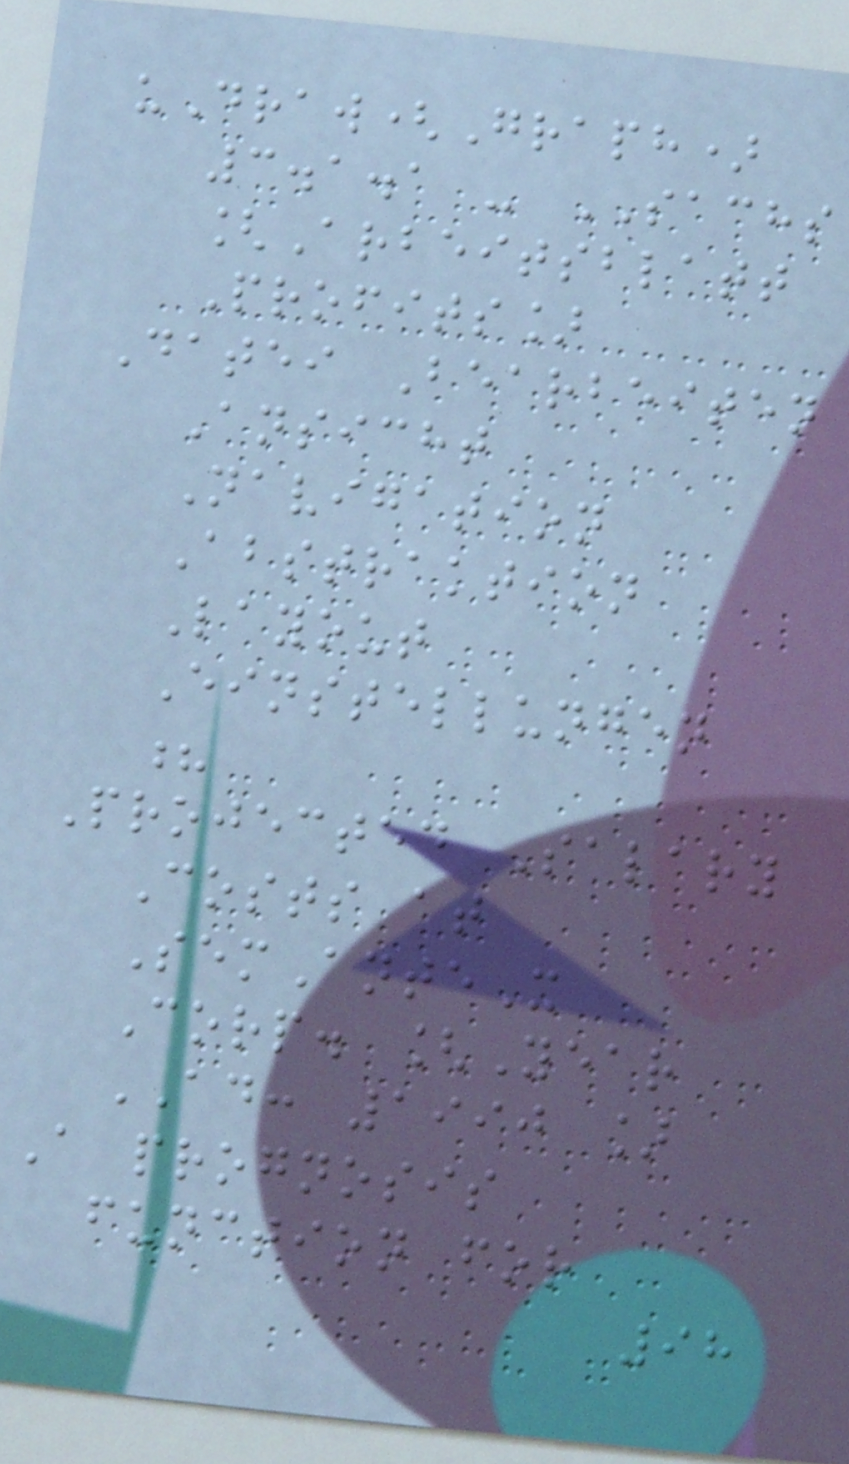uDraw(Graph)
3.1.1 - SACHS
[Arbeitsblatt
Profits]
Datei Bearbeiten
Ansicht
Navigation
Abstraktion
Layout
Einstellungen
?
Projected Salary
Costs at
SemAnteX
Corp. [Year
AD: 1990 ]
A prognosis
function for
98
